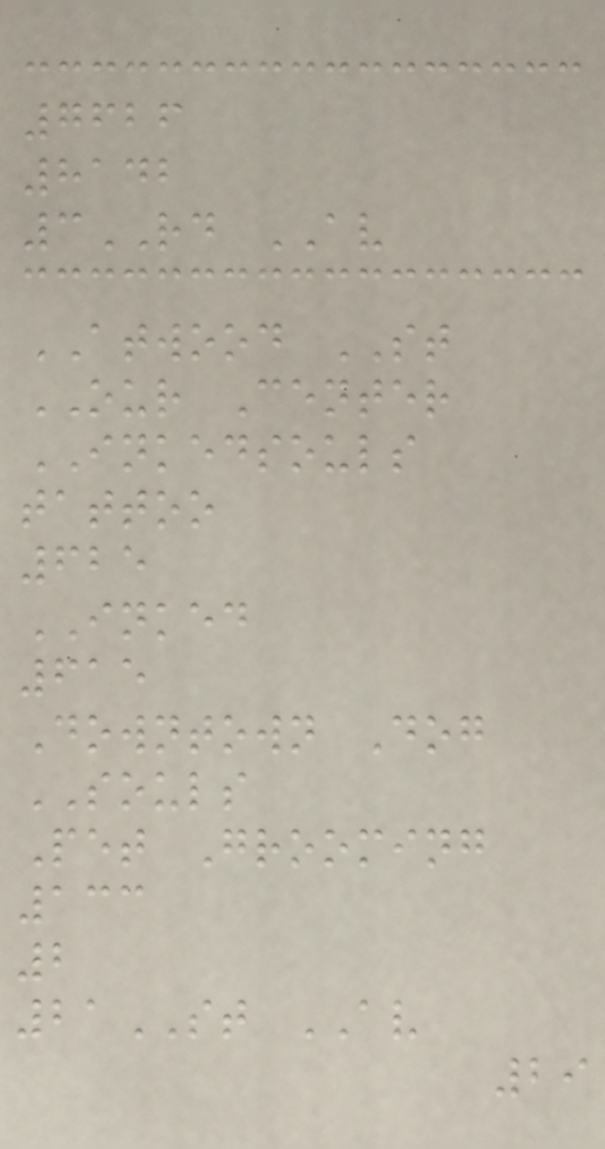7626
8142
3RD AV
ATWOOD ST
OUR Center
INKEDSOULS
tattoo
625
INKED
615
Downtown Dog
SOULS
Pet Grooming
133
2
21ST AV
29
